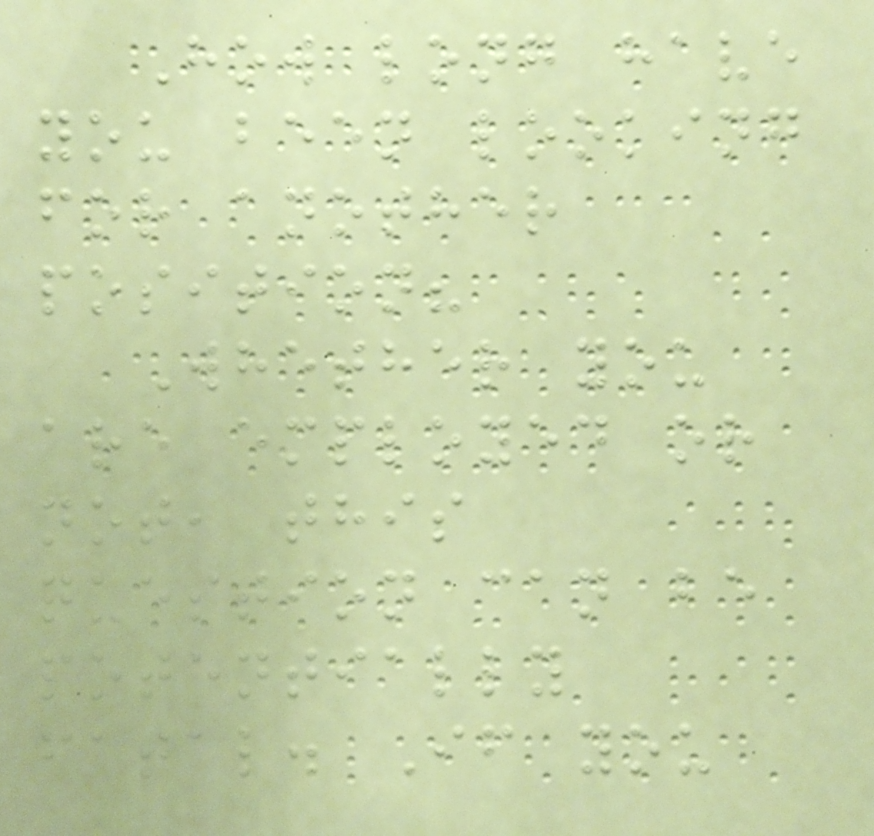How long have
you been looking
for another
position?
Whether you
are employed or
not, this
question can be
potentially
fatal. If you
